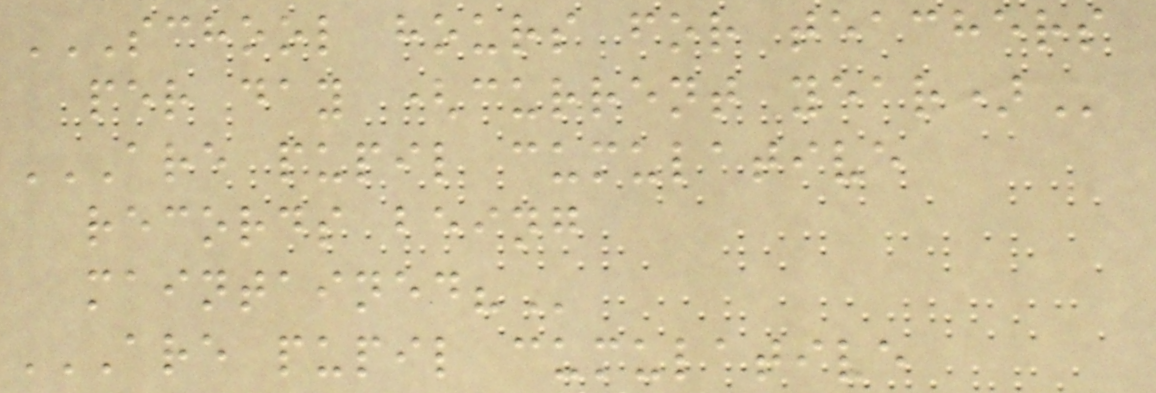SCHOOL HOURS FOR TEACHERS
PER DAY (CURRENT YEAR)
ARE PUPIL CUMULATIVE
RECORDS BEING
MAINTAINED?
ARE PUPIL CUMULATIVE
